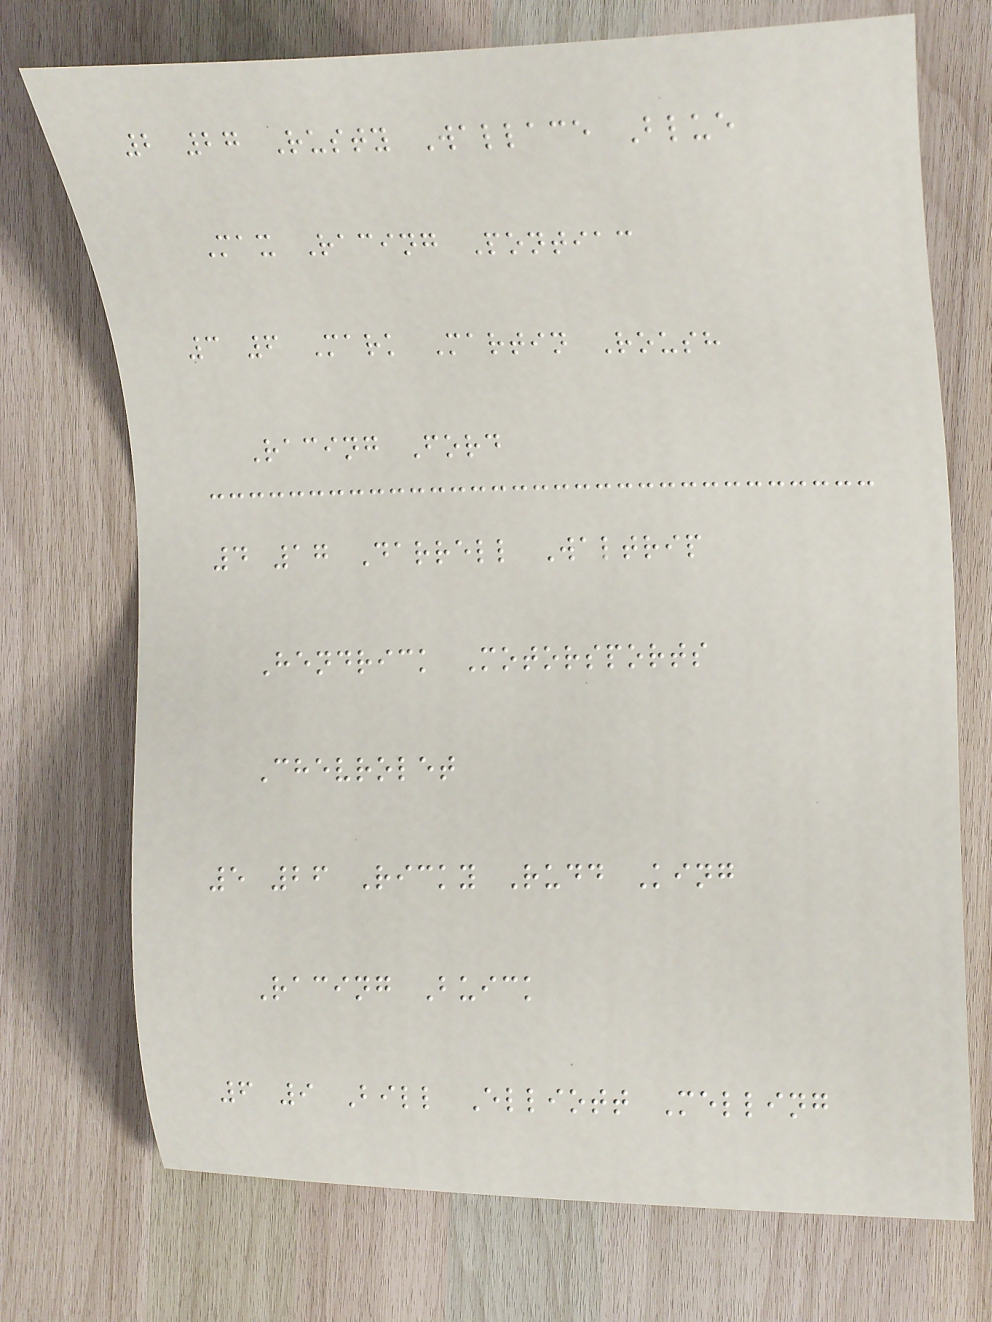2 27 Rusty Wallace Blue
Max Racing Pontiac
3 6 Mark Martin Roush
Racing Ford
4 17 Darrell Waltrip
Hendrick Motorsports
Chevrolet
5 26 Ricky Rudd King
Racing Buick
6 9 Bill Elliott Melling
